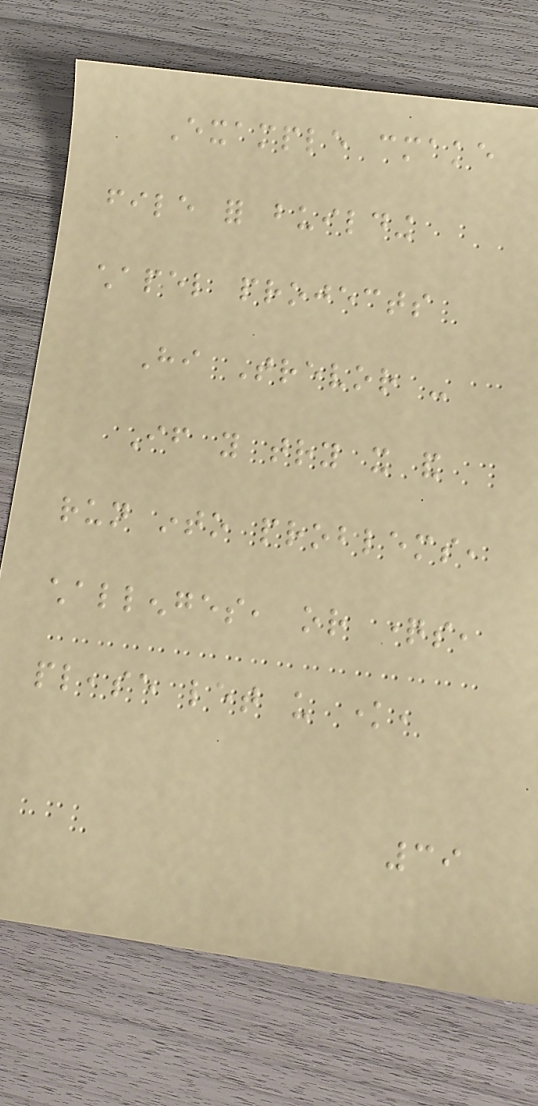Example cmake
file for building
chapel projects
Hi Trevor -
If you try it and
run into problems,
challenges, or questions,
please let us know,
39
